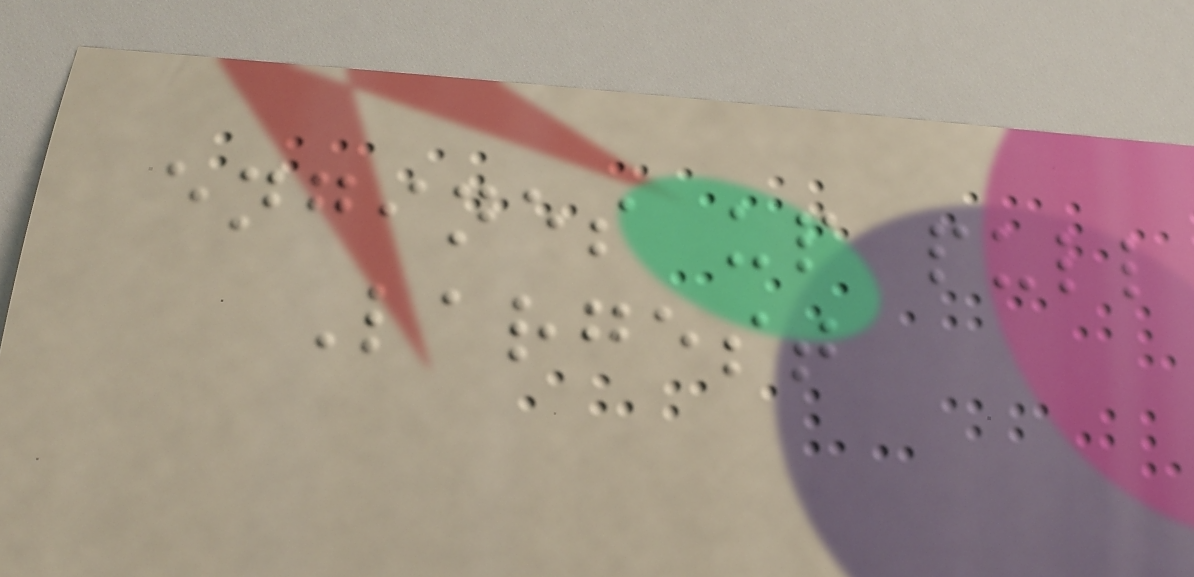engines up pull
Largest
